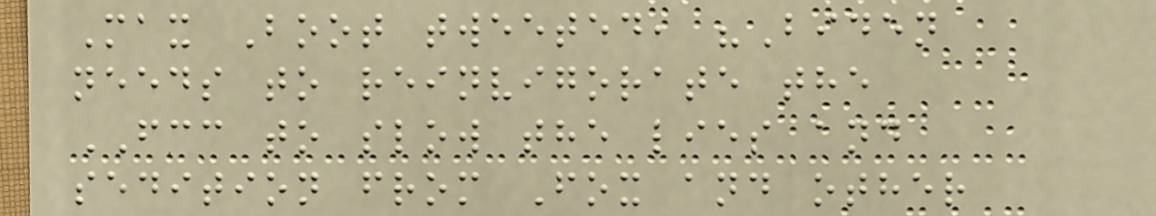Max Boot tweeted, "Biden
needs to reinvigorate the
FCC to slow the lies and
sedition from Fox and other
